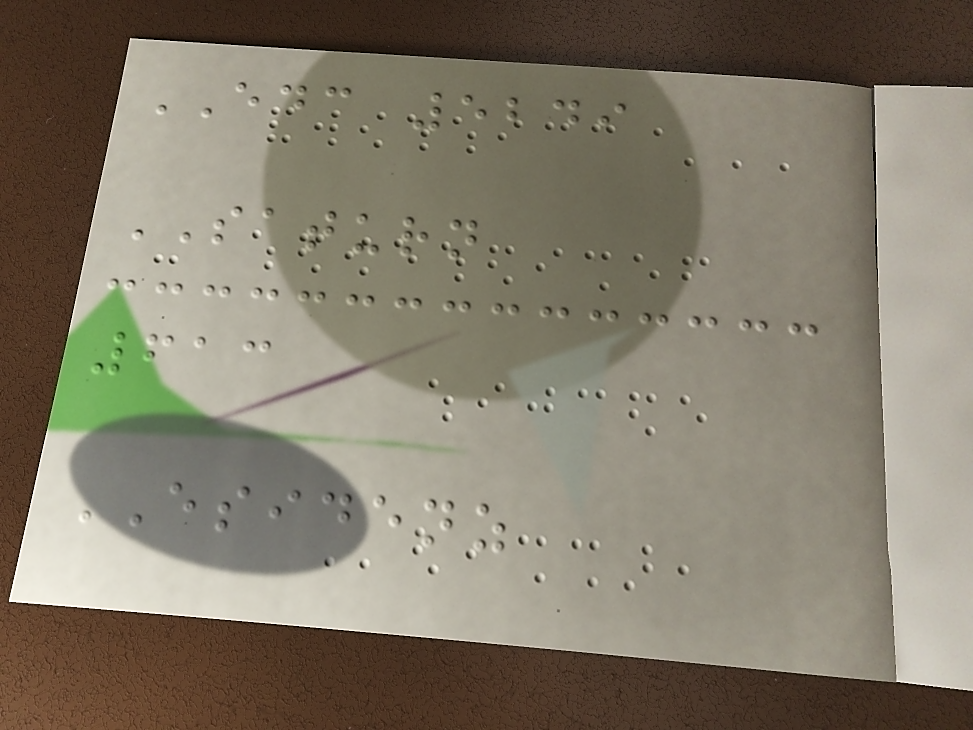EDC 5249
SATURN
613
ESIDENZ
